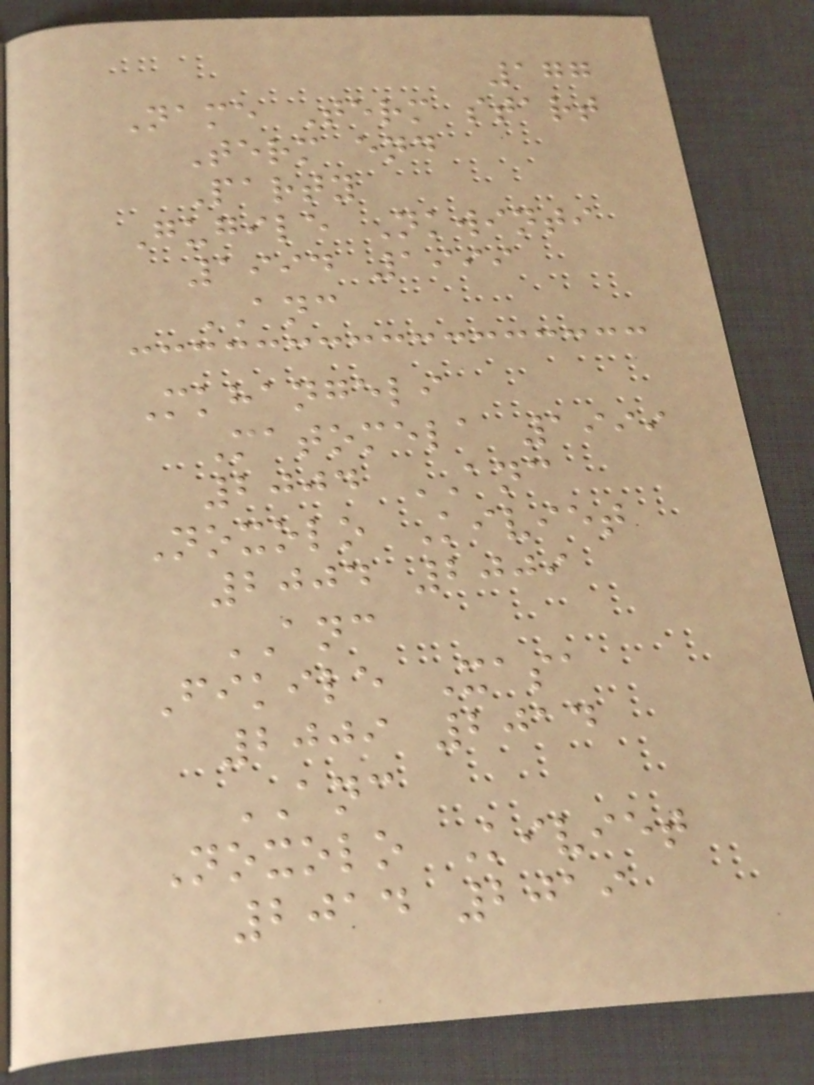177
Name Term start
Term end
Party
Gugile Nkwinti
1994 1999
ANC
Mkhangeli
Matomela 1999
2004 ANC
Noxolo Kiviet
2004 2009
ANC
Fikile Xasa
2009 2014
ANC
Noxolo Kiviet
2014 2019
